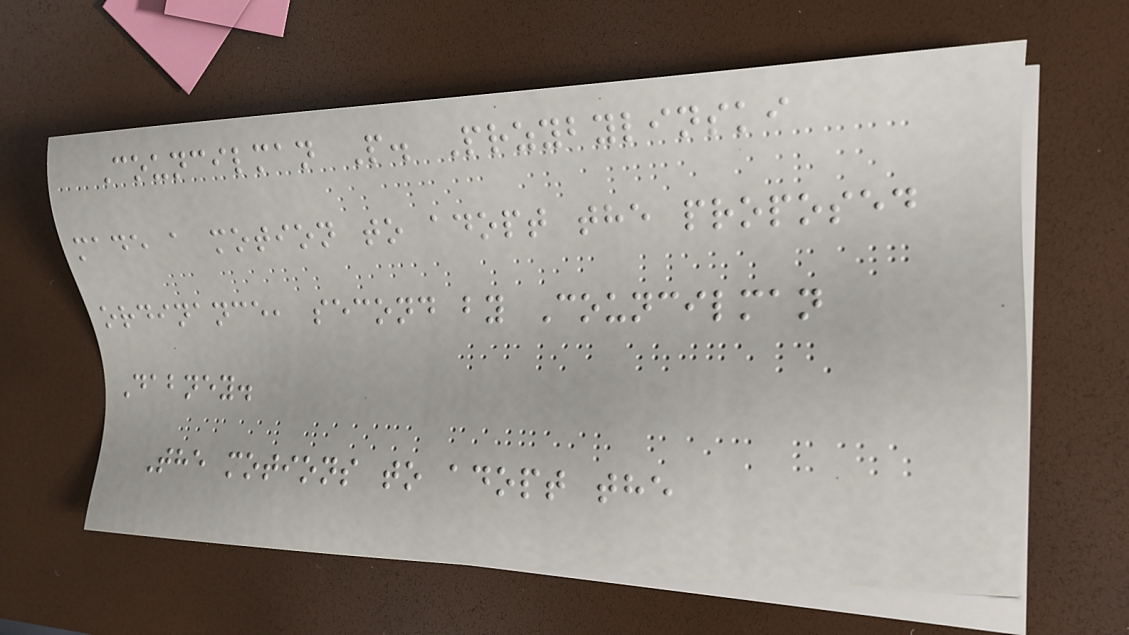Councilman P. Przybylinski
made a motion to adopt the proposed
ordinance, second by Councilman
Dabney.
The motions to adopt the
